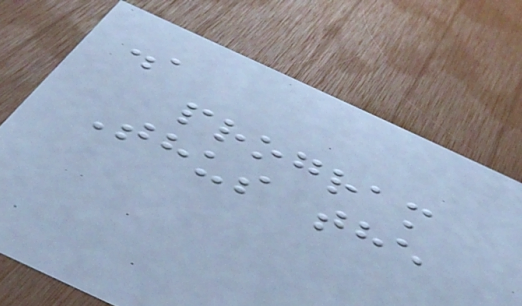.a
program
Thus the
